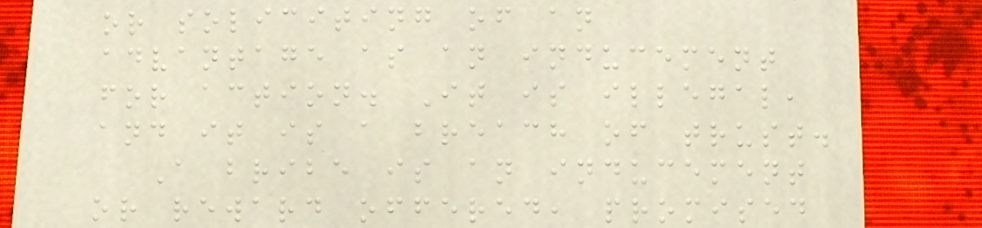or soliciting of an
advantage as an inducement
for action. It is illegal,
and it is a breach of trust.
A bribe is an inducement
or reward offered, promised
